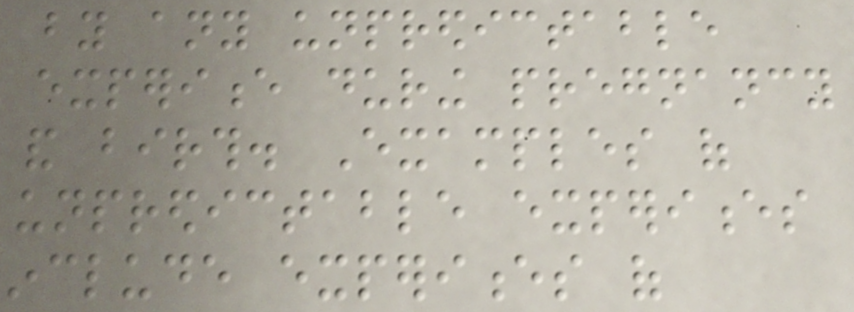by any unpredictable
experience during pregnancy
and birth. Examples of
unpredictable experiences
include experiences of
